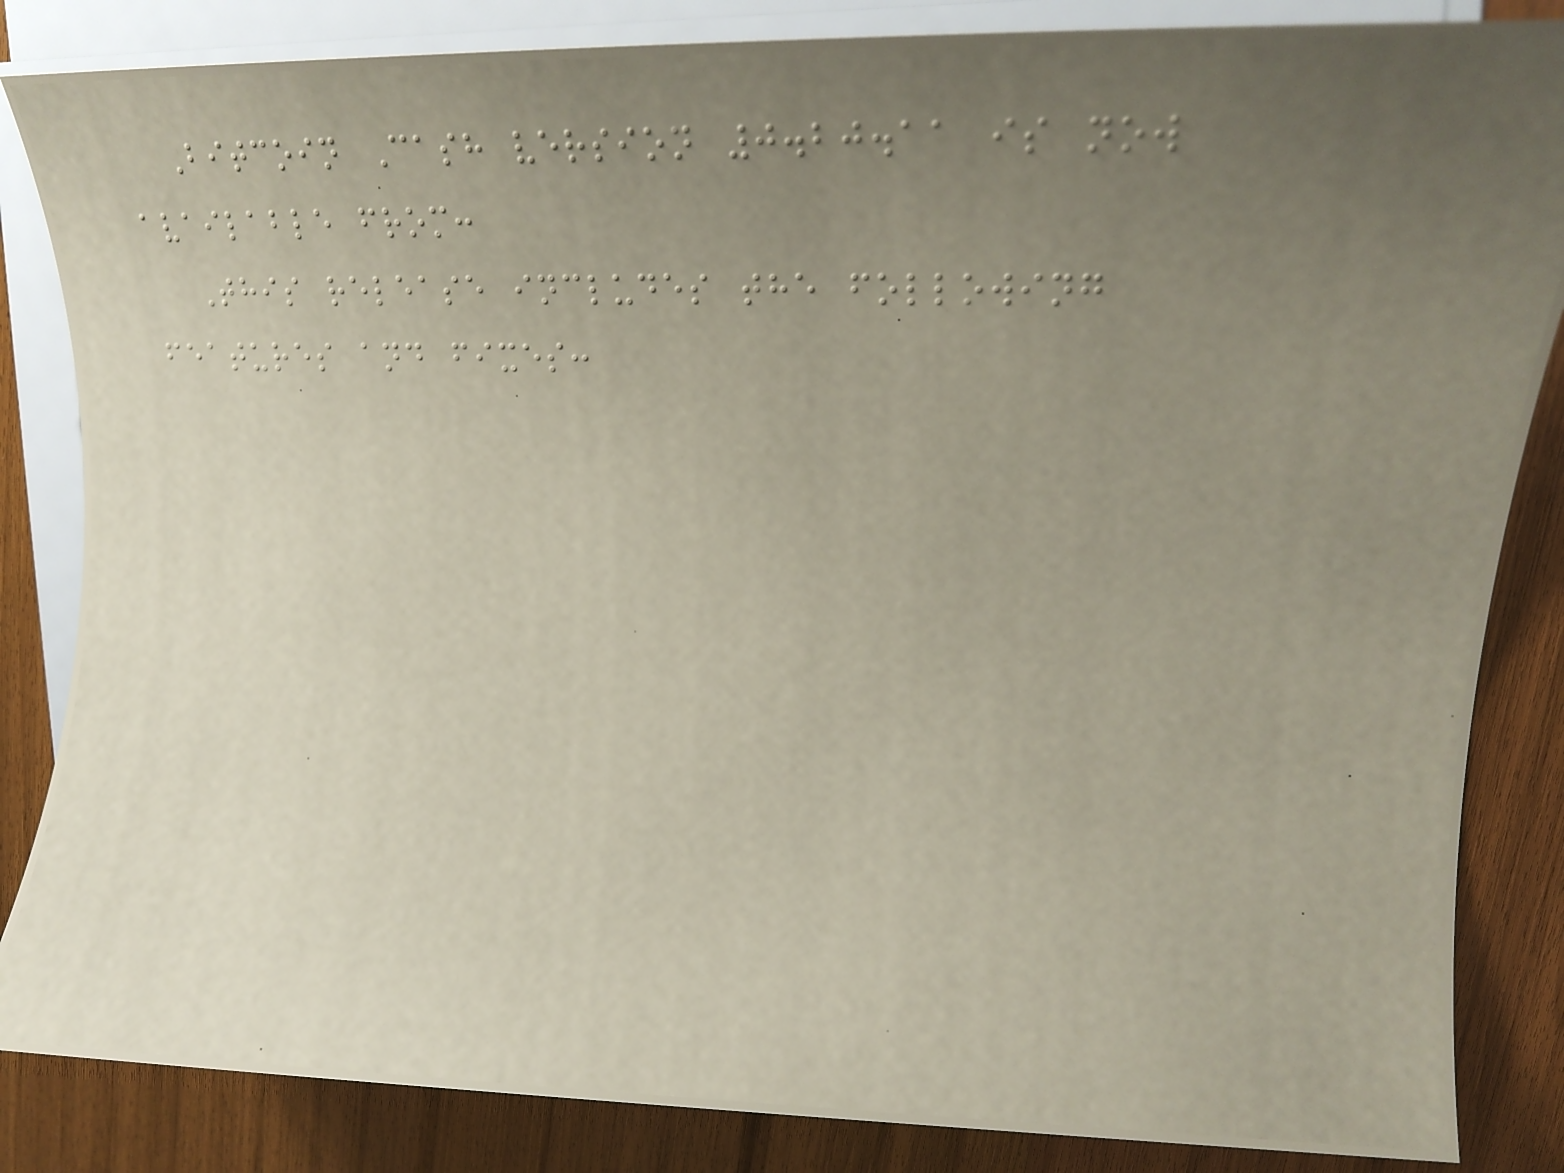Bitcoin Cash version 0.20.11 is now
available from:
This release includes the following
features and fixes:
